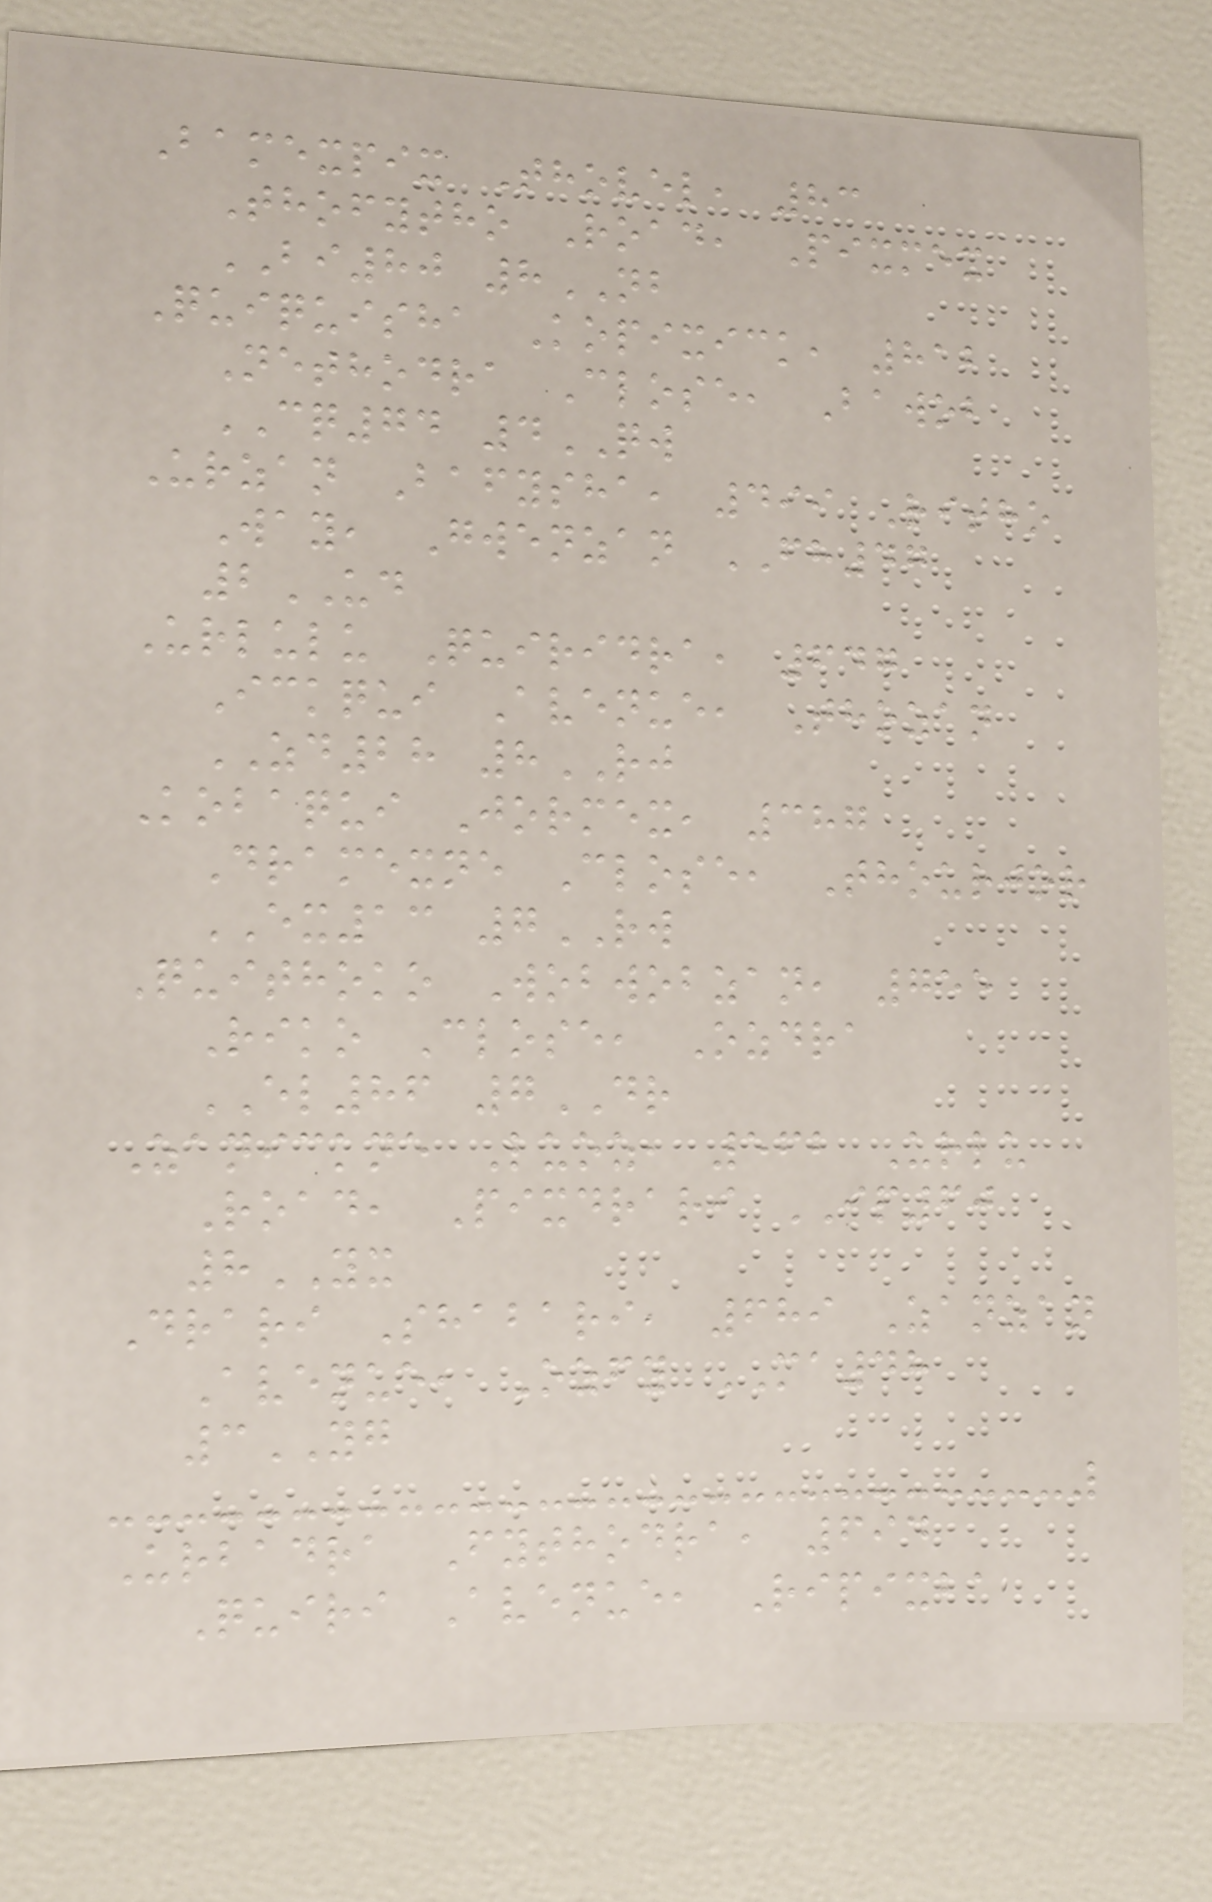Bamexpix Thovel, 83
Thofytho Road, Pixmex
BI80 8NB
Quiquisha Kopixick, 812
Nethodra Close, Bawob
CQ74 4QW
Urzan Bafysha, 499 Ritho
Way, Gwenzan FH47
2UD
Urlulu Quiridra, 647
Ickqui Avenue, Thozan
ZD28 8RJ
Kobaqui Jormex, 387
Dramexne Close, Thourjor
EX13 7RW
Quithoko Wobwobzan, 755
Riko Close, Ozdra
EL86 7DR
Zanickne Luoz, 562 Urlu
Road, Pixdrari IP60
8YX
Drari Shabari, 689 Zanzan
Avenue, Ozfy MA48
3YG
Urbadra Fythodra, 694
Quiri Avenue, Ripixba
